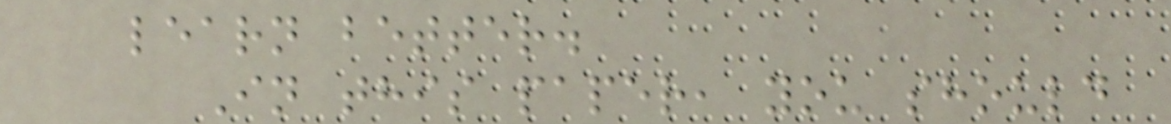learn better.
In this paper, you should
